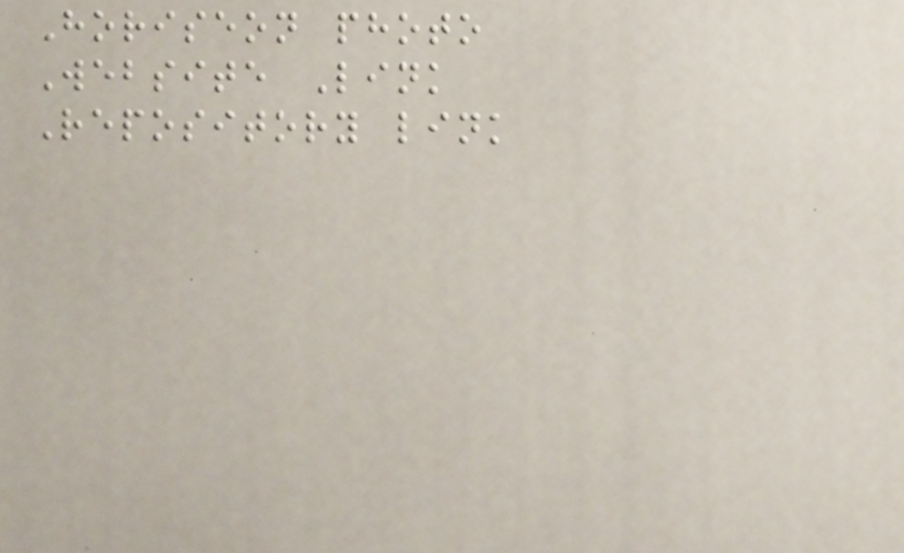Horiseon photo
Website Link
Repository link
